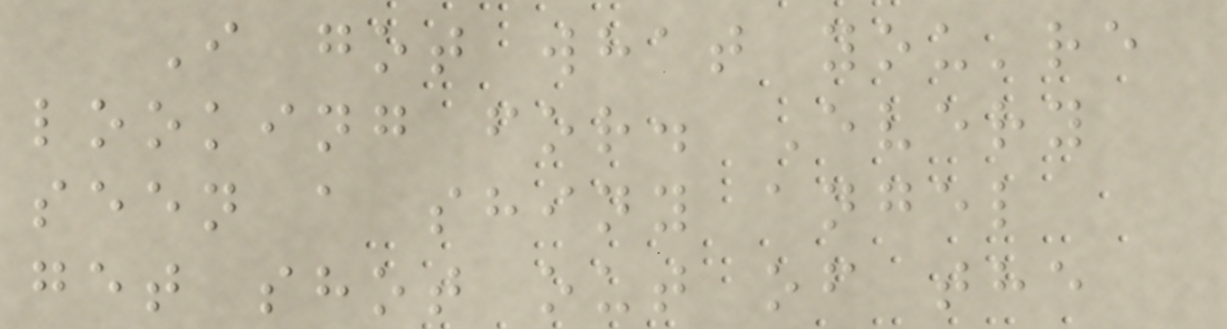I got what you're
looking for. Every
seen a shiny angel
get shot out of the
